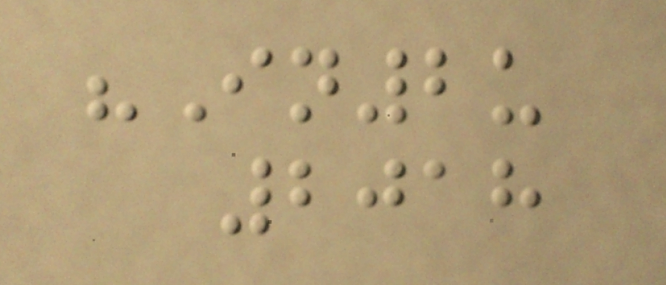"In2u
2018
